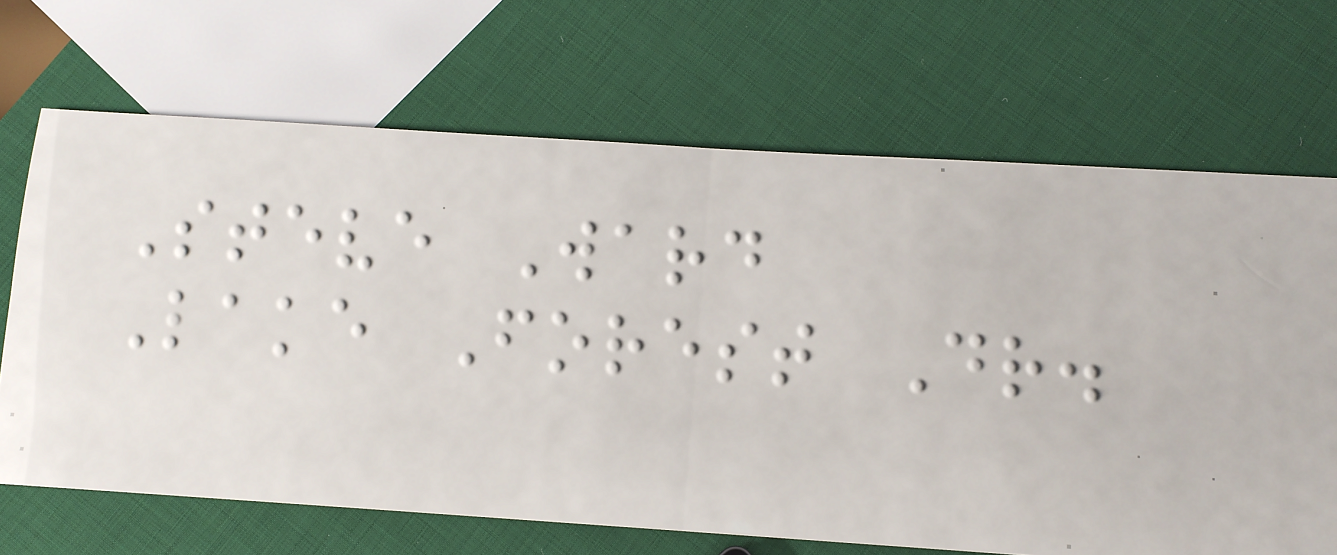Steve Ward
Lake Forest Dr.
